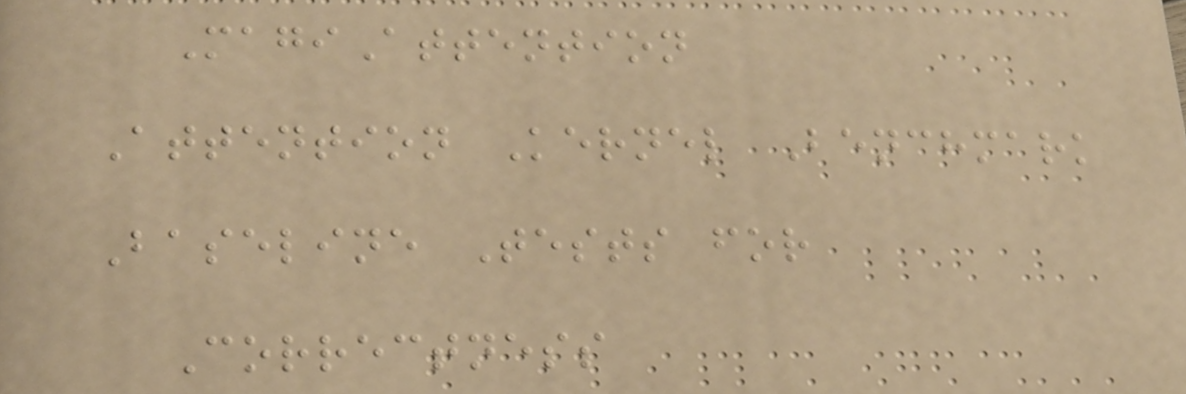MagiAttention
Attention Kernel Benchmark
Baseline Tests for
Correctness
